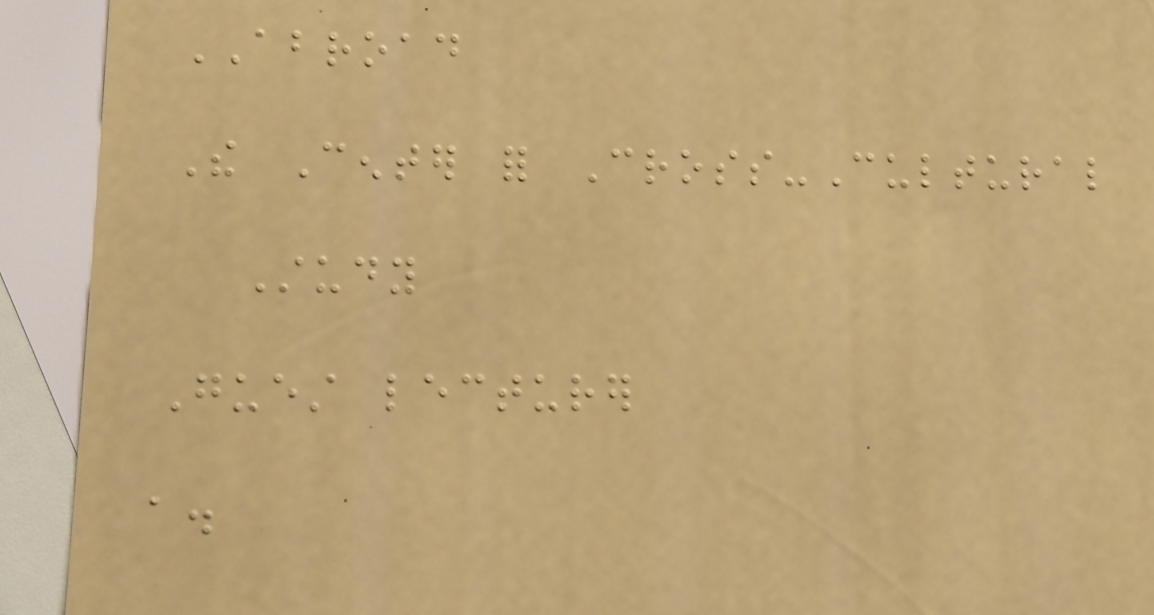ABROAD
The Center for Cross-Cultural
Study
Guest lecturer
a.
